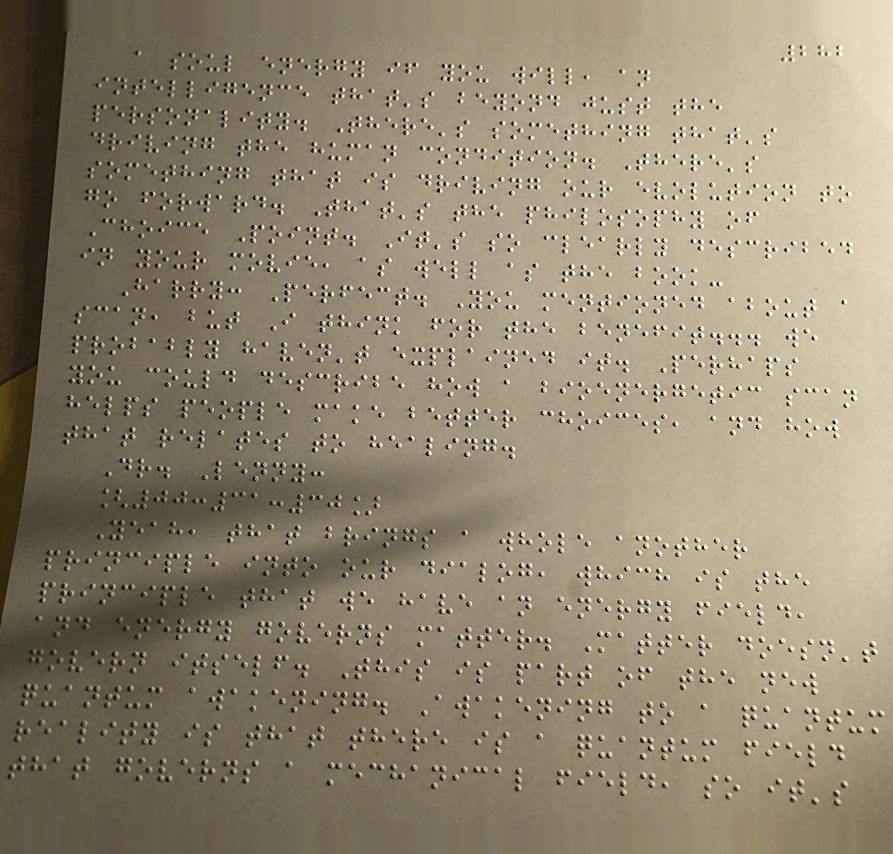282
a soul energy if you will, an
intelligence that's beyond just the
personality. There's something that's
driving the human condition. There's
something that is driving our evolution to
go forward. That's the philosophy of
Choice Point. It's so clearly described
in your movie, as well as the book-
Harry: Perfect. You mentioned about a
scan, but I think for the benefit... we
probably haven't explained it. Perhaps
you could describe how a bioenergetic scan
helps people make better choices, and how
that relates to healing.
Dr. Lenny:
[00:31:30]
Yeah, that brings a whole another
principle into our dialog, which is the
principle that we have an energy field,
and energy governs matter. Matter doesn't
govern itself. This is part of the new
quantum awakening. Awakening to a quantum
reality is that there is a quantum field
that governs a mechanical field, so it's
